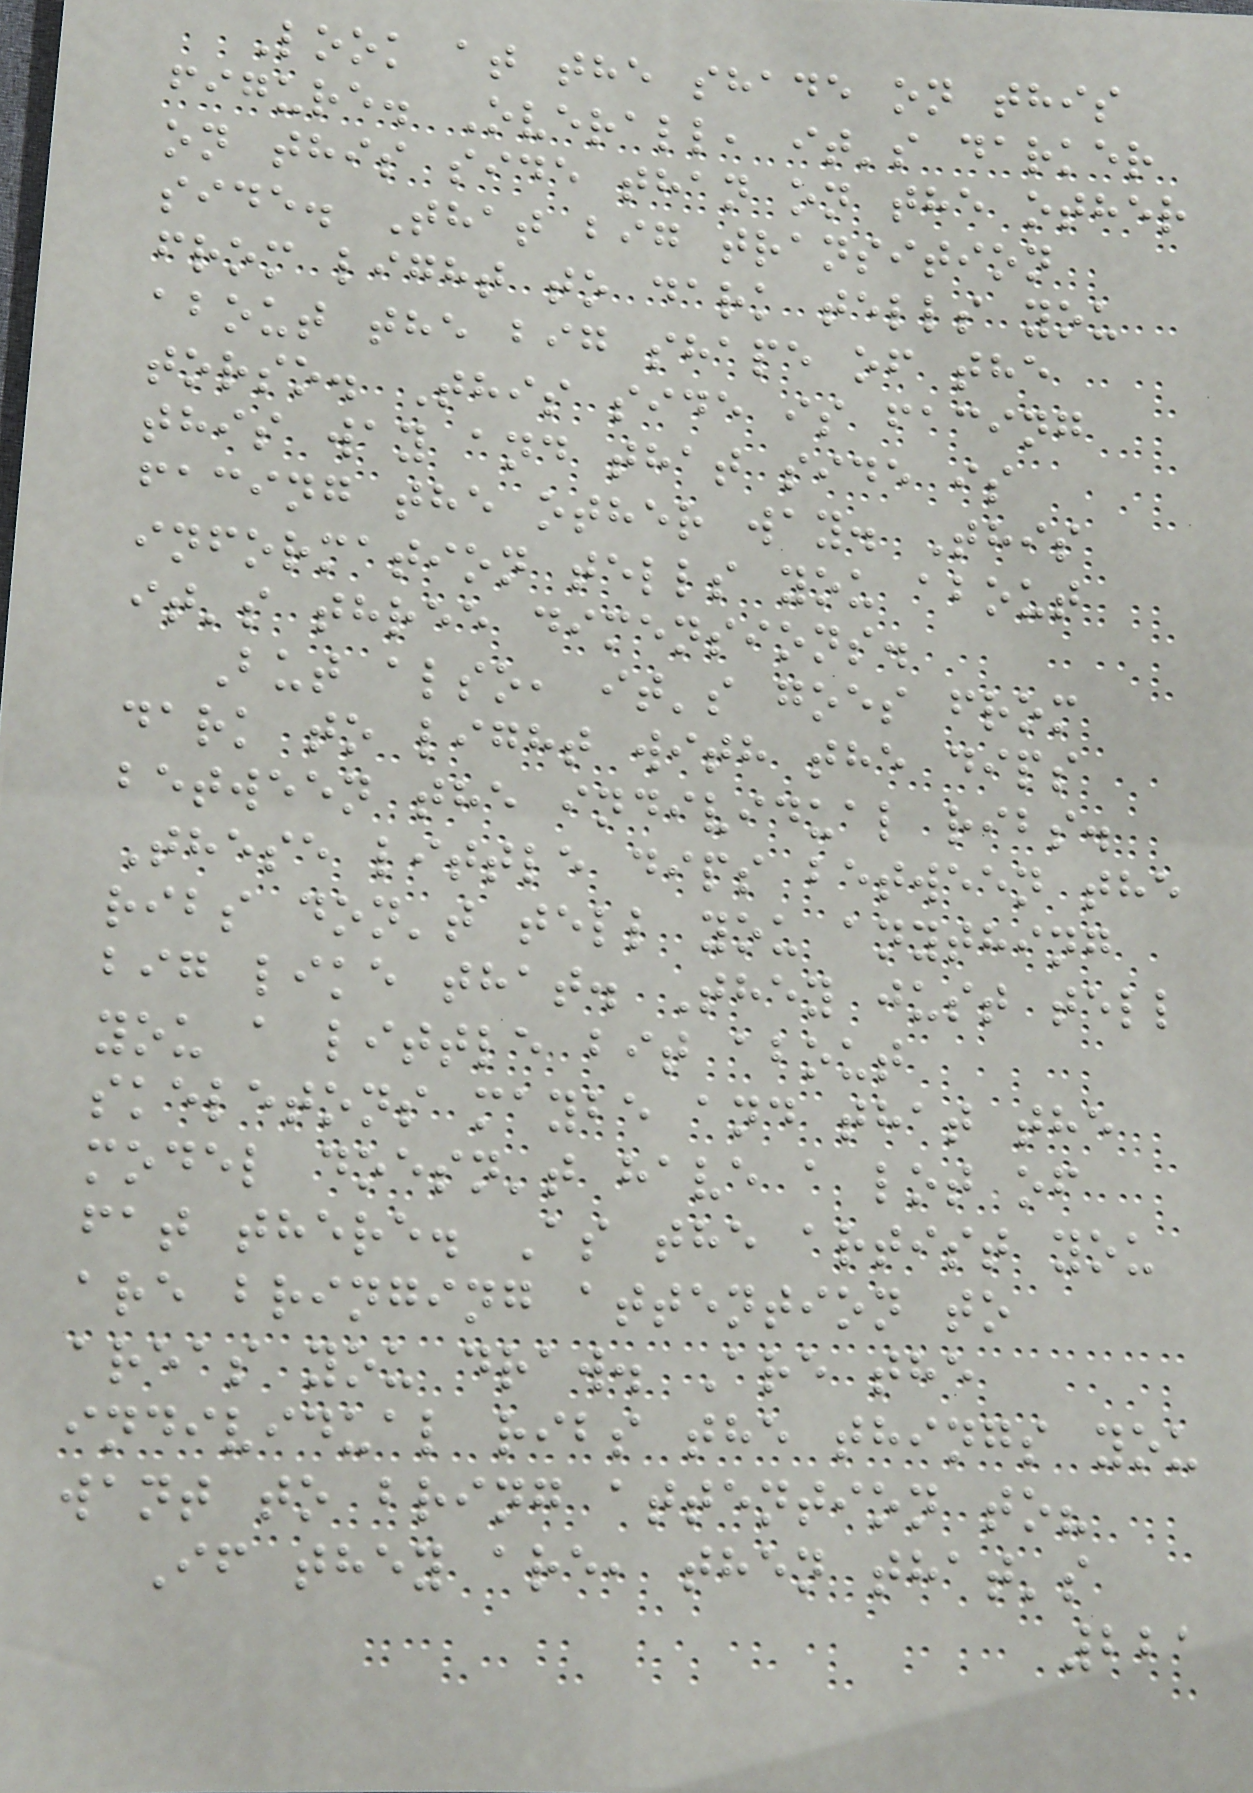Look at the shade on this
figure. Overall, it's darker
on this side than on the other
side. That big transition
from light to dark tells you
about the big shape of the
torso. This side is facing
this way and that side is
facing the other way. This
information tells you about
it's three dimensions.
But also, it's goes from
dark to light with the dips
between the individual ribs.
These little dips between the
ribs don't tell you anything
big like that. They just tell
you a little bit about
skeletons maybe and that the
model doesn't have a lot of
fat there. As the artist you
are bringing attention to
areas you draw. Are the
individual ribs the things you
want to bring attention to?
If they are, then that's
221
